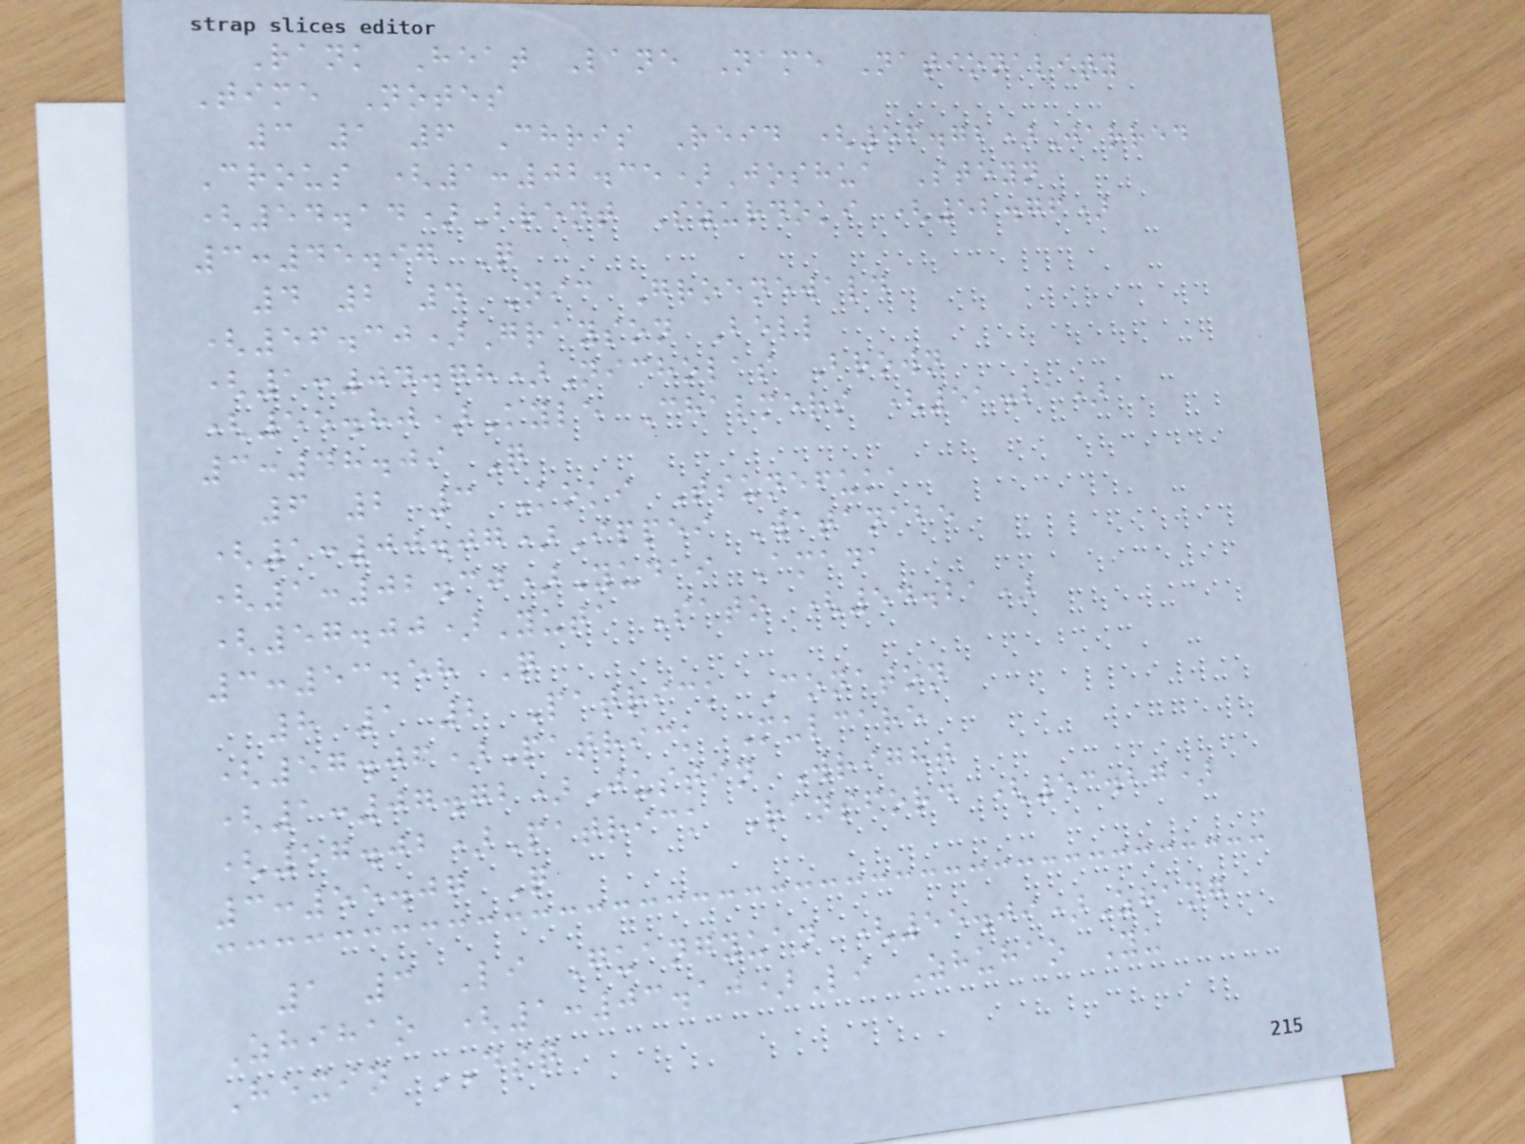Rank Heat Lane Name Nationality
Time Notes
3 1 6 Chris Reid (56.72)Jarred
Crous (1:02.35)Joshua Steyn
(54.14)Brent Szurdoki (52.76)
3:45.97 Q
4 2 4 Nic Groenewald
(56.30)Grayson Bell
(1:04.78)Nicholas Brown
(55.80)Kyle Chalmers (51.21)
3:48.09 Q
6 2 3 Koki Tsunefuka
(1:00.07)Ippei Watanabe
(1:02.30)Yudai Amada
(57.00)Yuta Sato (54.21)
3:53.58 Q
8 1 2 Patrick Conaton
(57.06)Patrick Mulcare
(1:07.72)Justin Wright
(57.02)Patrick Ransford (53.27)
3:55.07 Q
1 3 Li Guangyuan (55.09)Zhang
Zhihao (1:03.10)Li Zhuhao Yu
Hexin DSQ
